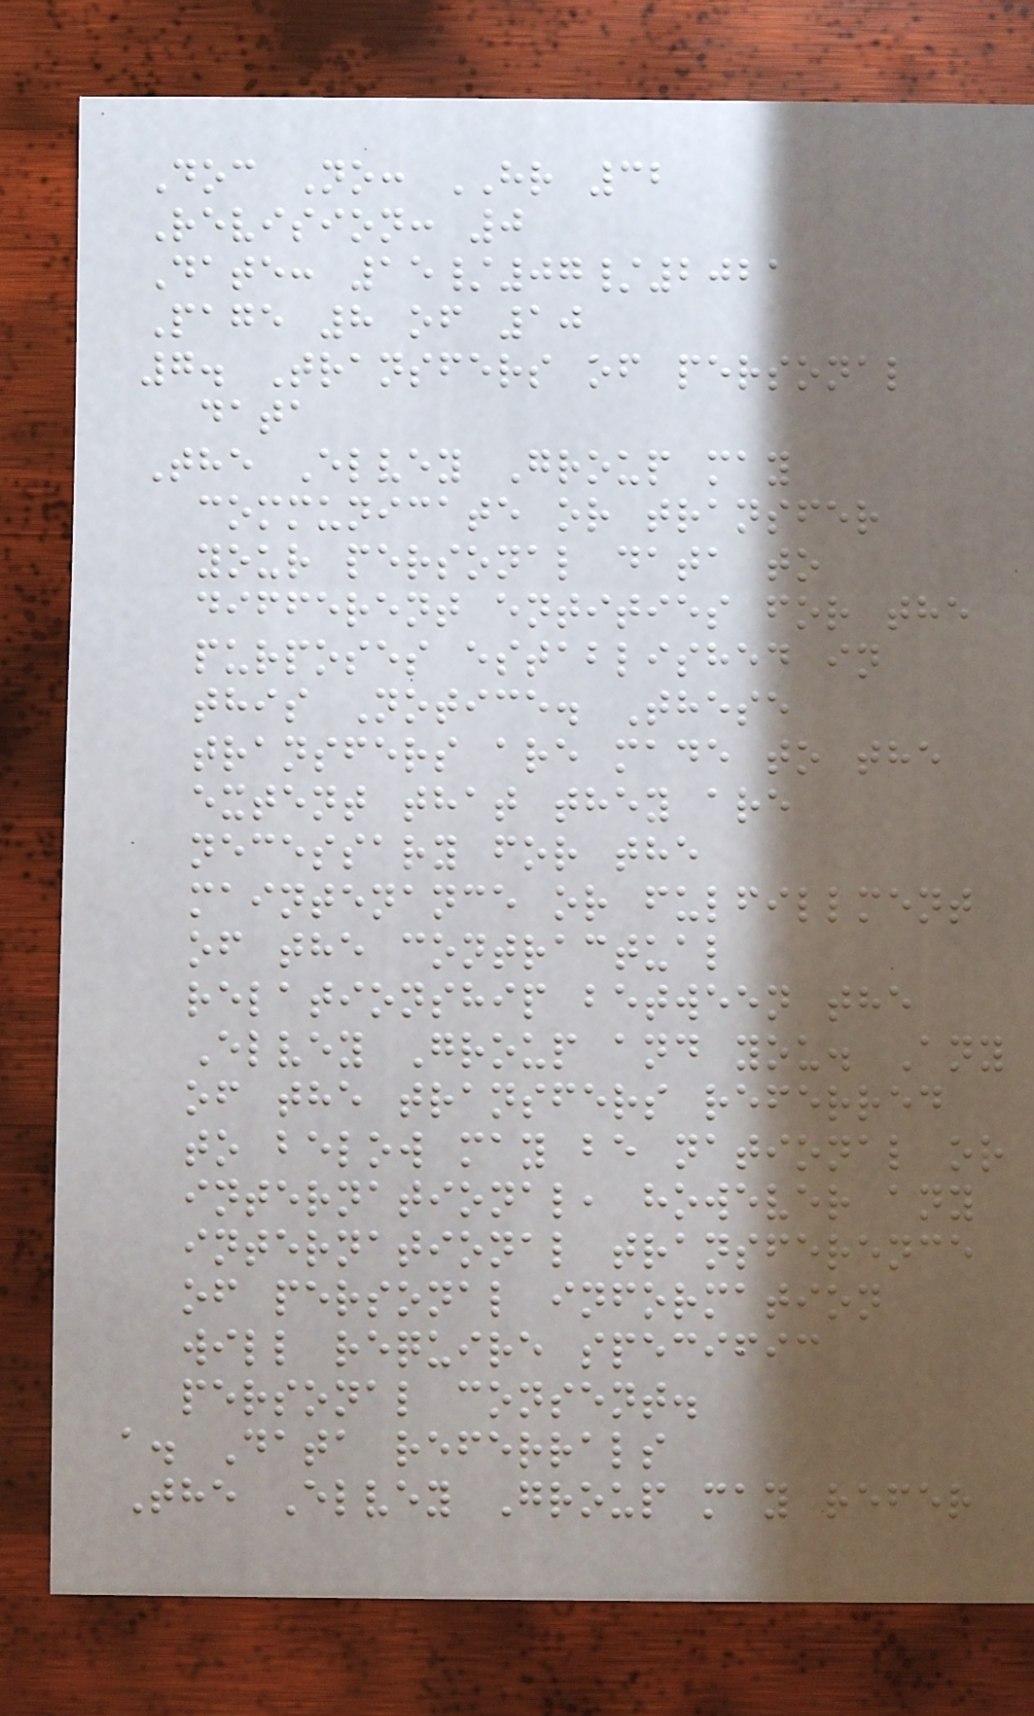Doc No: HR 32
Revision: 0
Date: 15/07/2021
Page 8 of 10
7. Transfers of personal
data
The Elvey Group may
communicate or transfer
your personal data to
different entities for the
purposes established in
this Notice. These
transfers are made to the
extent that they are
necessary for the
maintenance or fulfillment
of the contractual
relationship between the
Elvey Group and you. Any
of the transfers referred
to below may be national or
international, however any
international transference
of personal information
will require specific
personal consent.
a. Data referrals
The Elvey Group may refer
